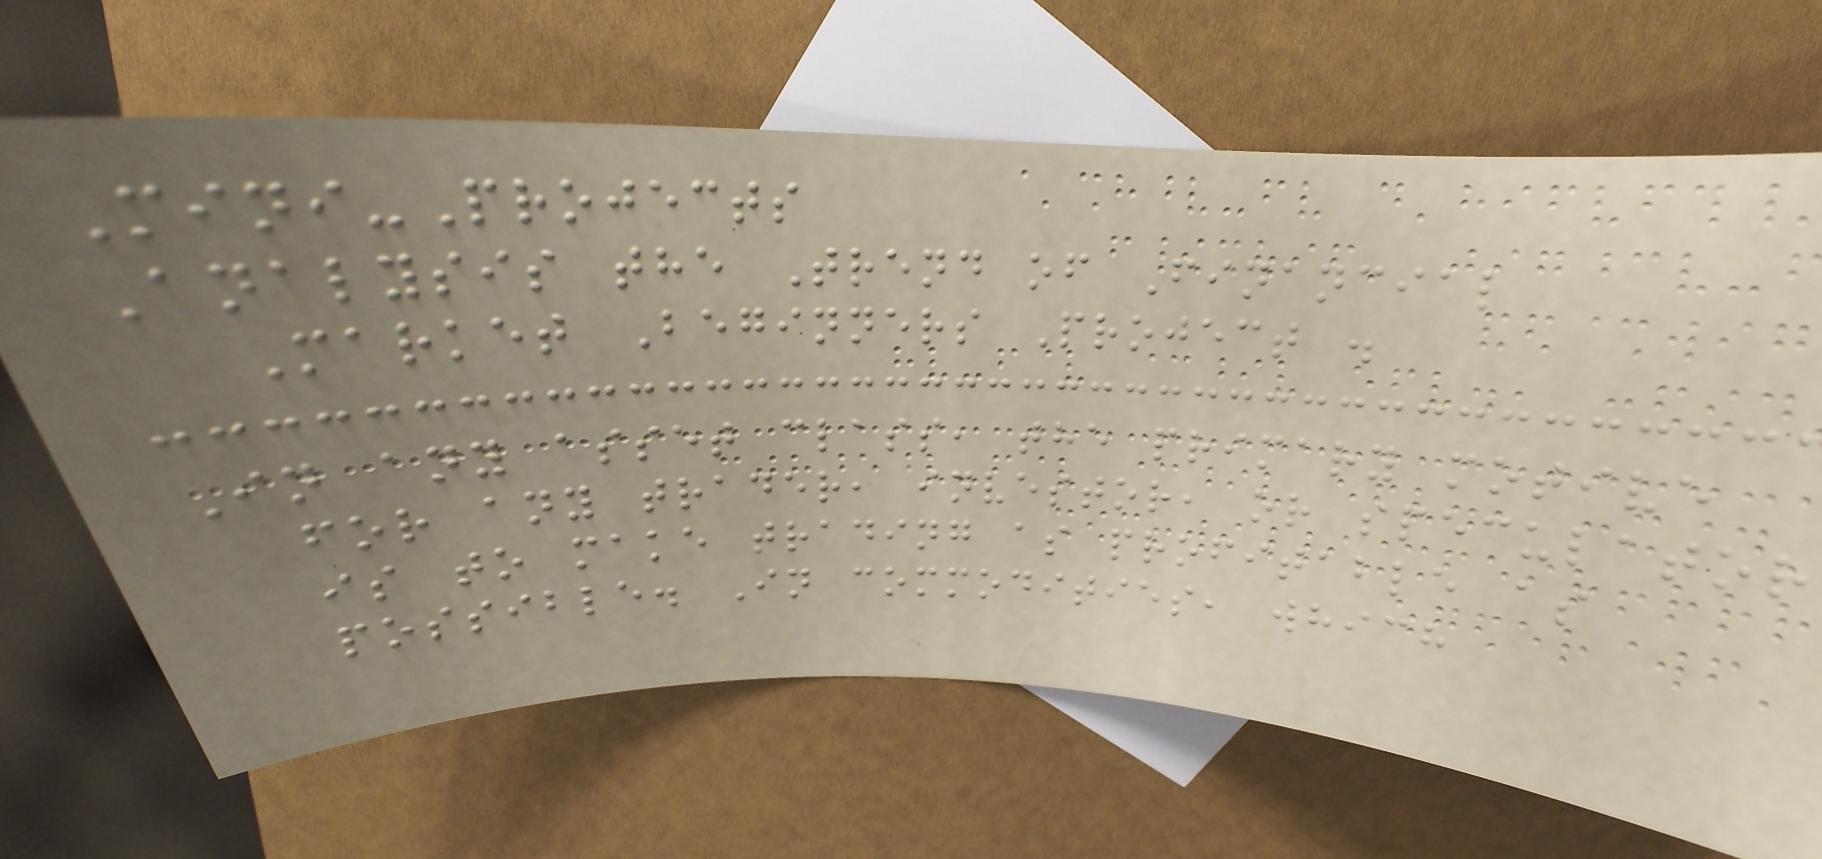Mini-Projects
Analysis the Trend of Financial
Market Beginners Project .
In any asset class, the primary motive
for any trader, investor, or speculator
is to make trading as profitable as
possible. In commodities, which
